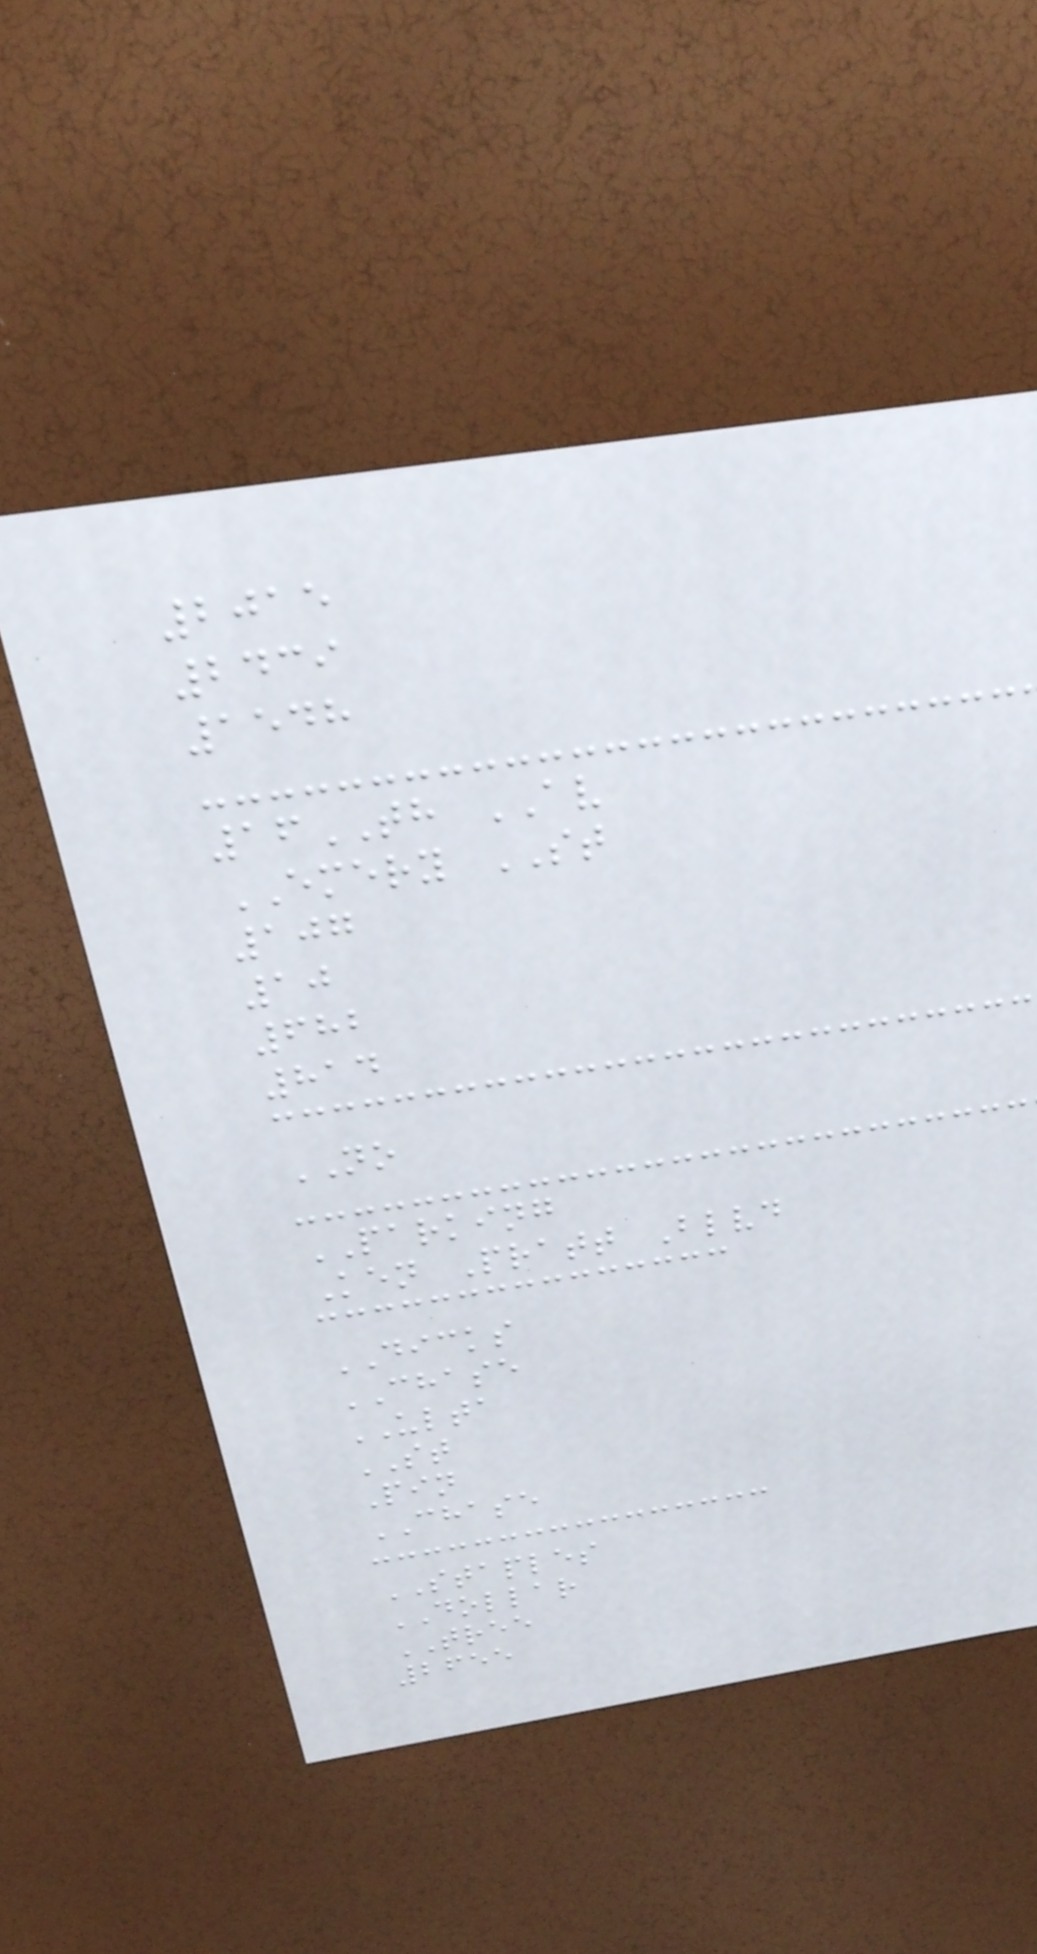2015
2439
1548
16TH AV
EMERY ST
107
10
682
814
NO
PARKING
Ken Pratt Blvd
DICKS
CHASE
ULTA
ST
Pin
CHASE
STAPLES
DOLLAR
TREE
2655
